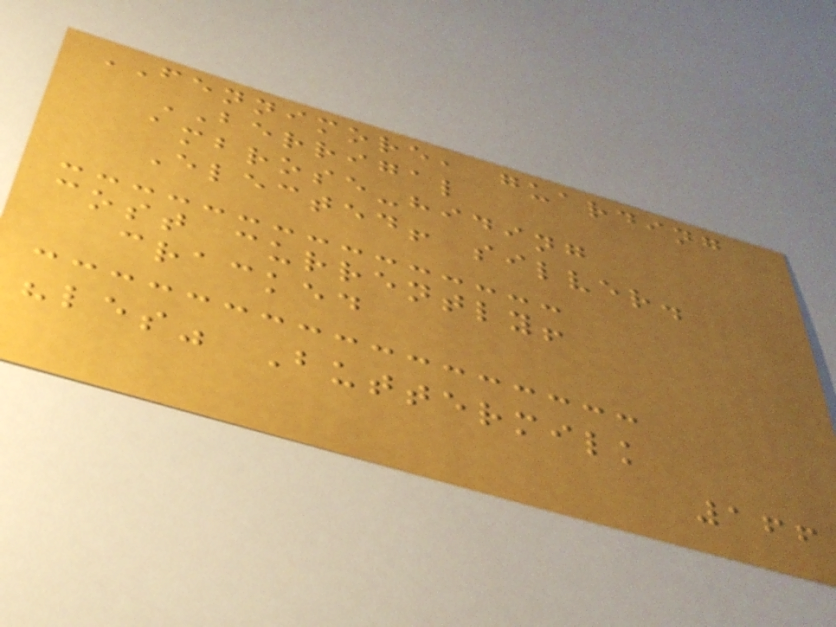FENNIMORE, guarding
BERRIGAL
ambrose-hiding
Elected! silver.
cost currently!
cracked
"les" Buttermilk
166
